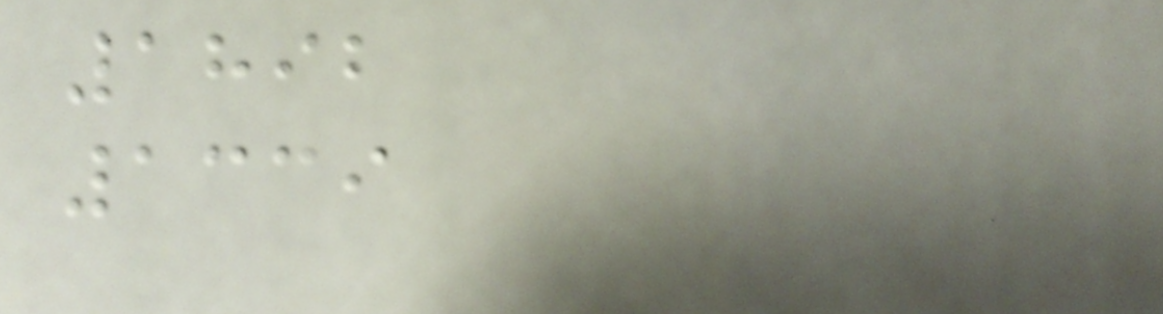1892
1339
